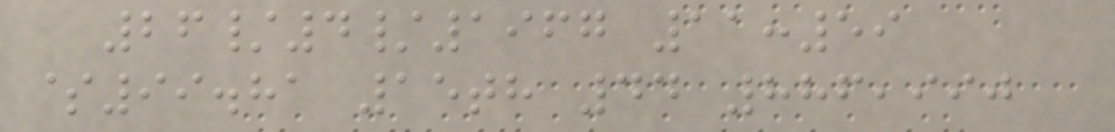26/4/1967 11:59
$99.81 15th 44 886,990
